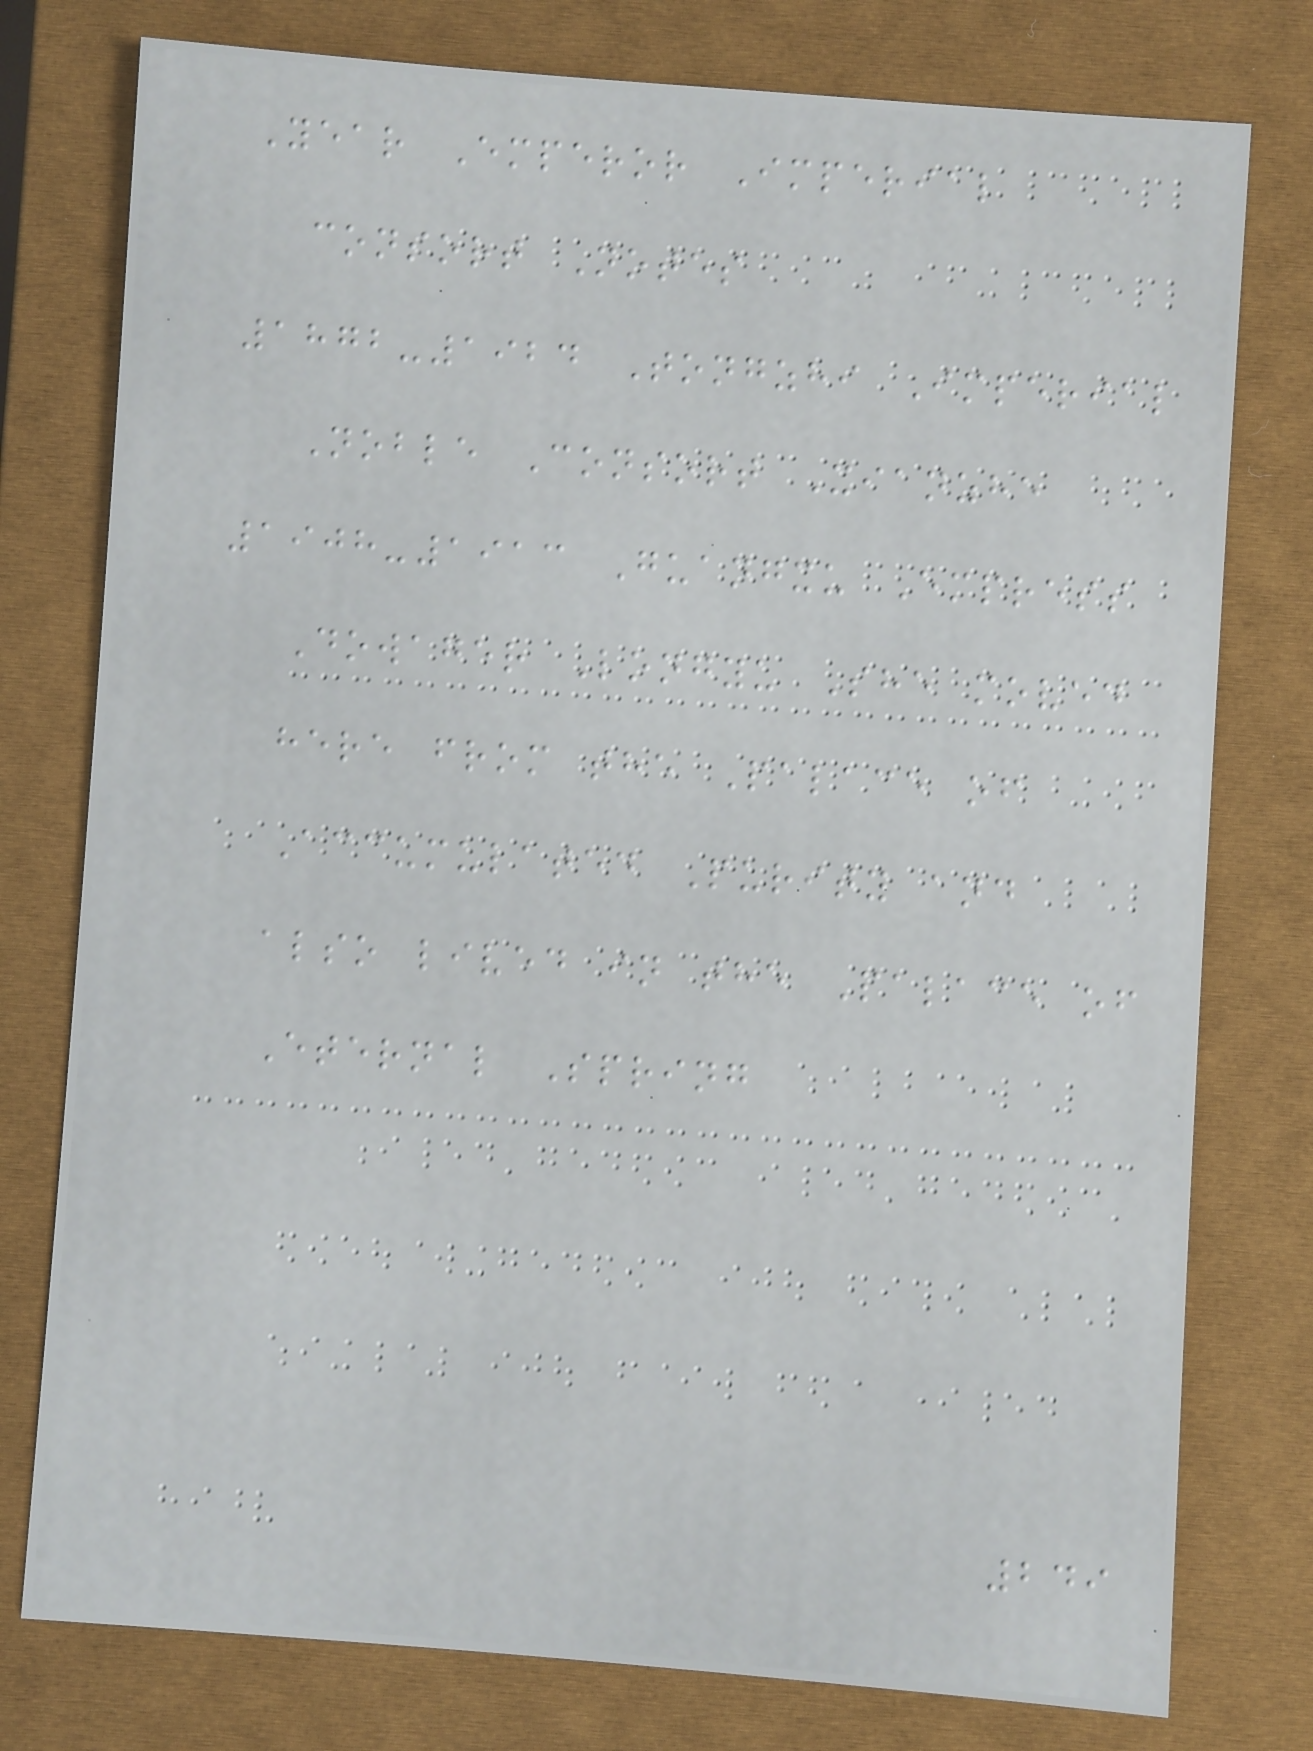Year Emperor Imperial
consort Notes
1872-1924 Tongzhi Imperial
Noble Consort Xianzhe
1908-1913 Guangxu Empress
Dowager Longyu She moved
here from the Palace of
Accumulated Purity and
also lived in the Palace of
Eternal Spring
249
